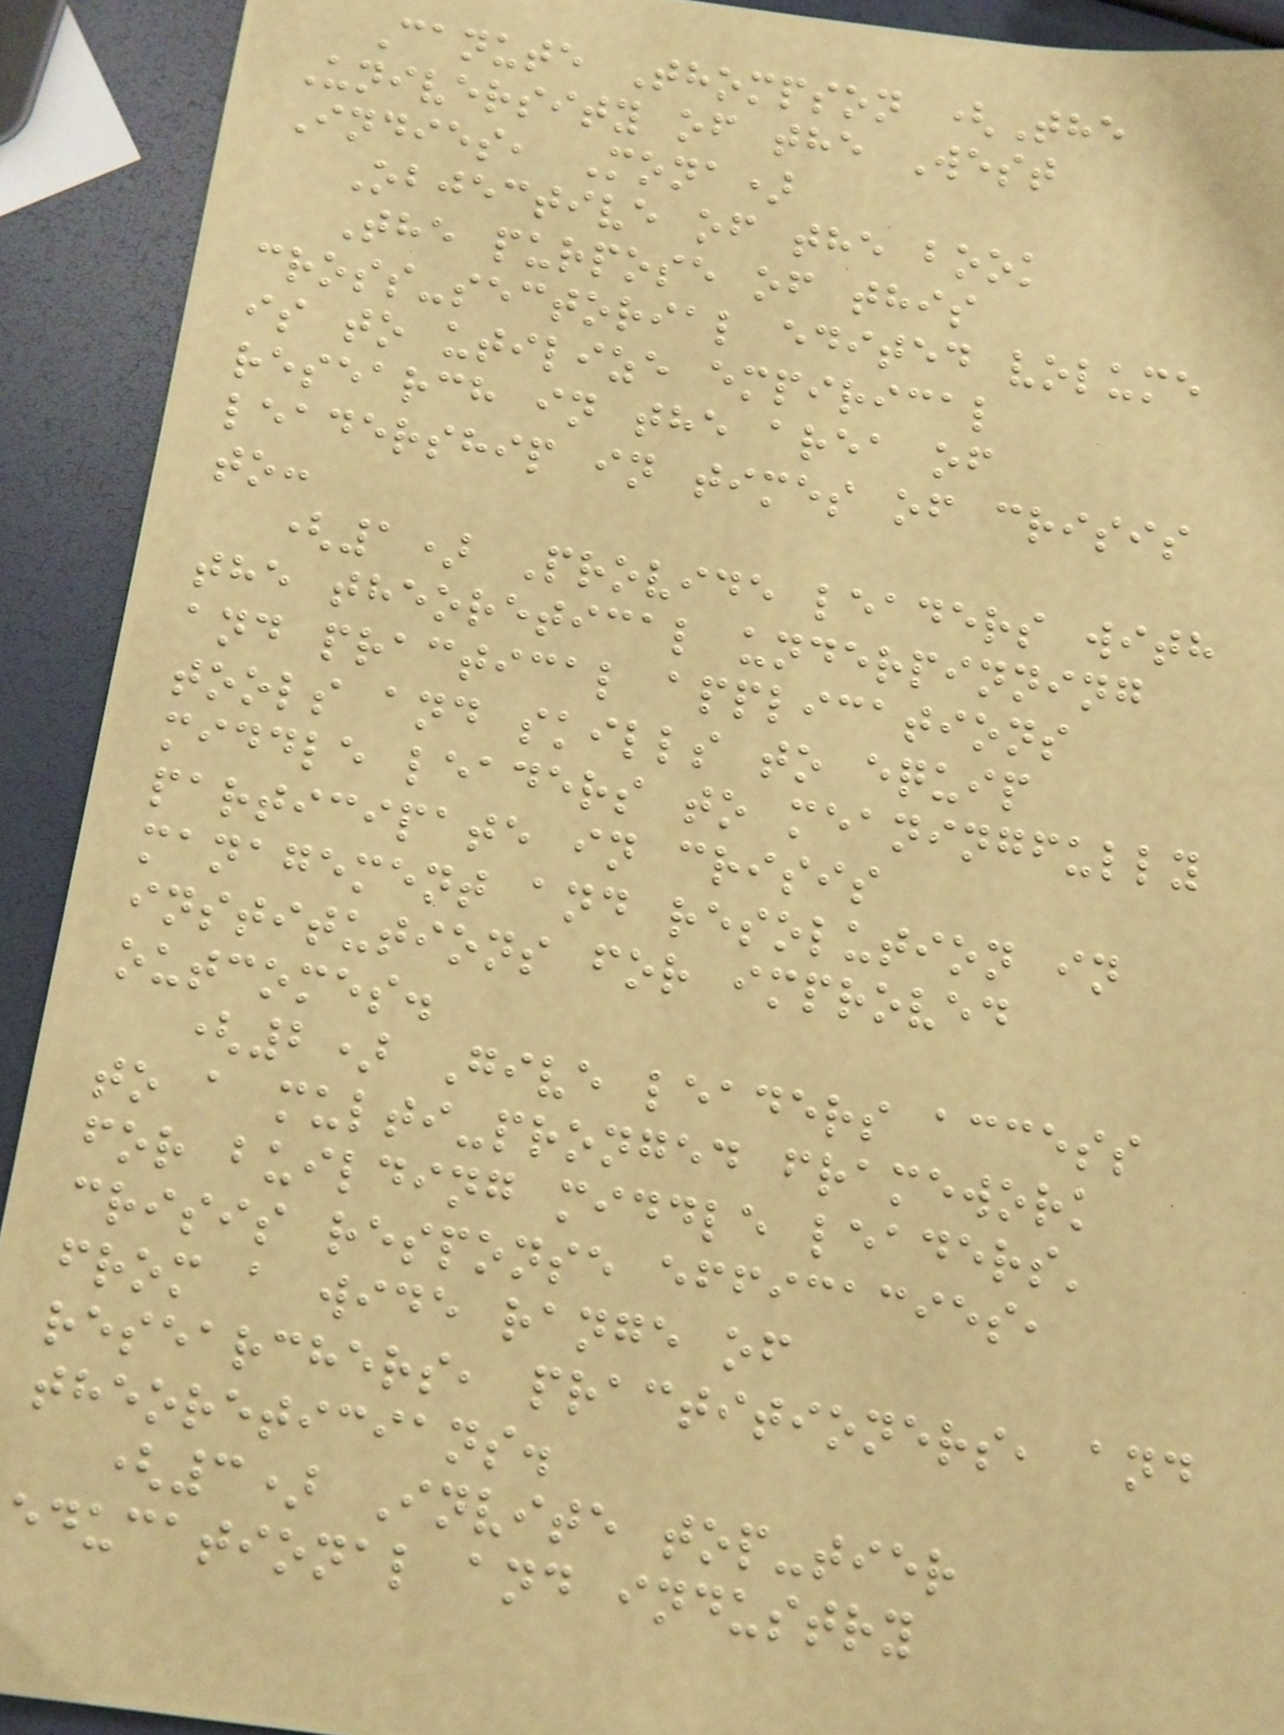Canute Thompson (The
University of the West
Indies, Mona)
Objective of the book
The purpose of this
cross-sectorial edited volume
is to utilize empirical
research in the area of
leadership in times of crisis
to:
(1) Provide leaders with
the theoretical underpinning
and practical applications
tools and skills to equip
middle leaders to meaningfully
participate in crisis
management and resolution in
institutions for improved
outcomes.
(2) Give leaders access
to a multi-pronged framework
for building middle leaders'
crisis response efficacies,
from a wide range of
researchers, practitioners, and
theoreticians.
(3) Invite top-tier
educational and industry
